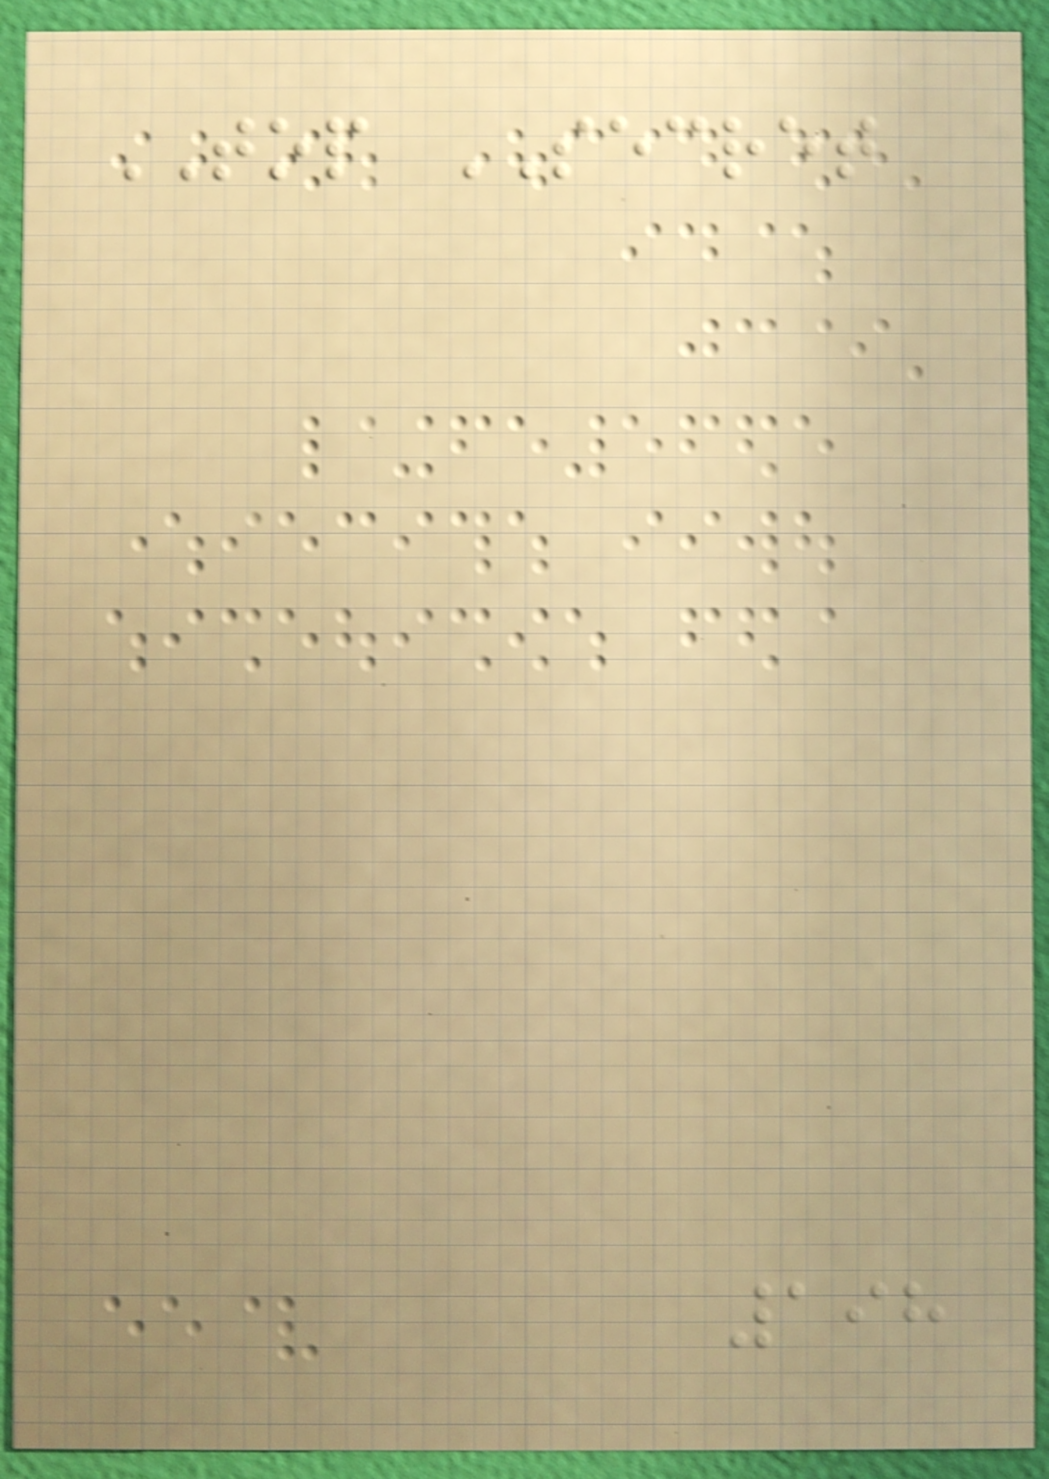TOP SECRET
198
